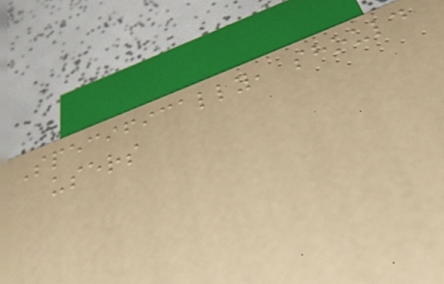Specifically, should
users
